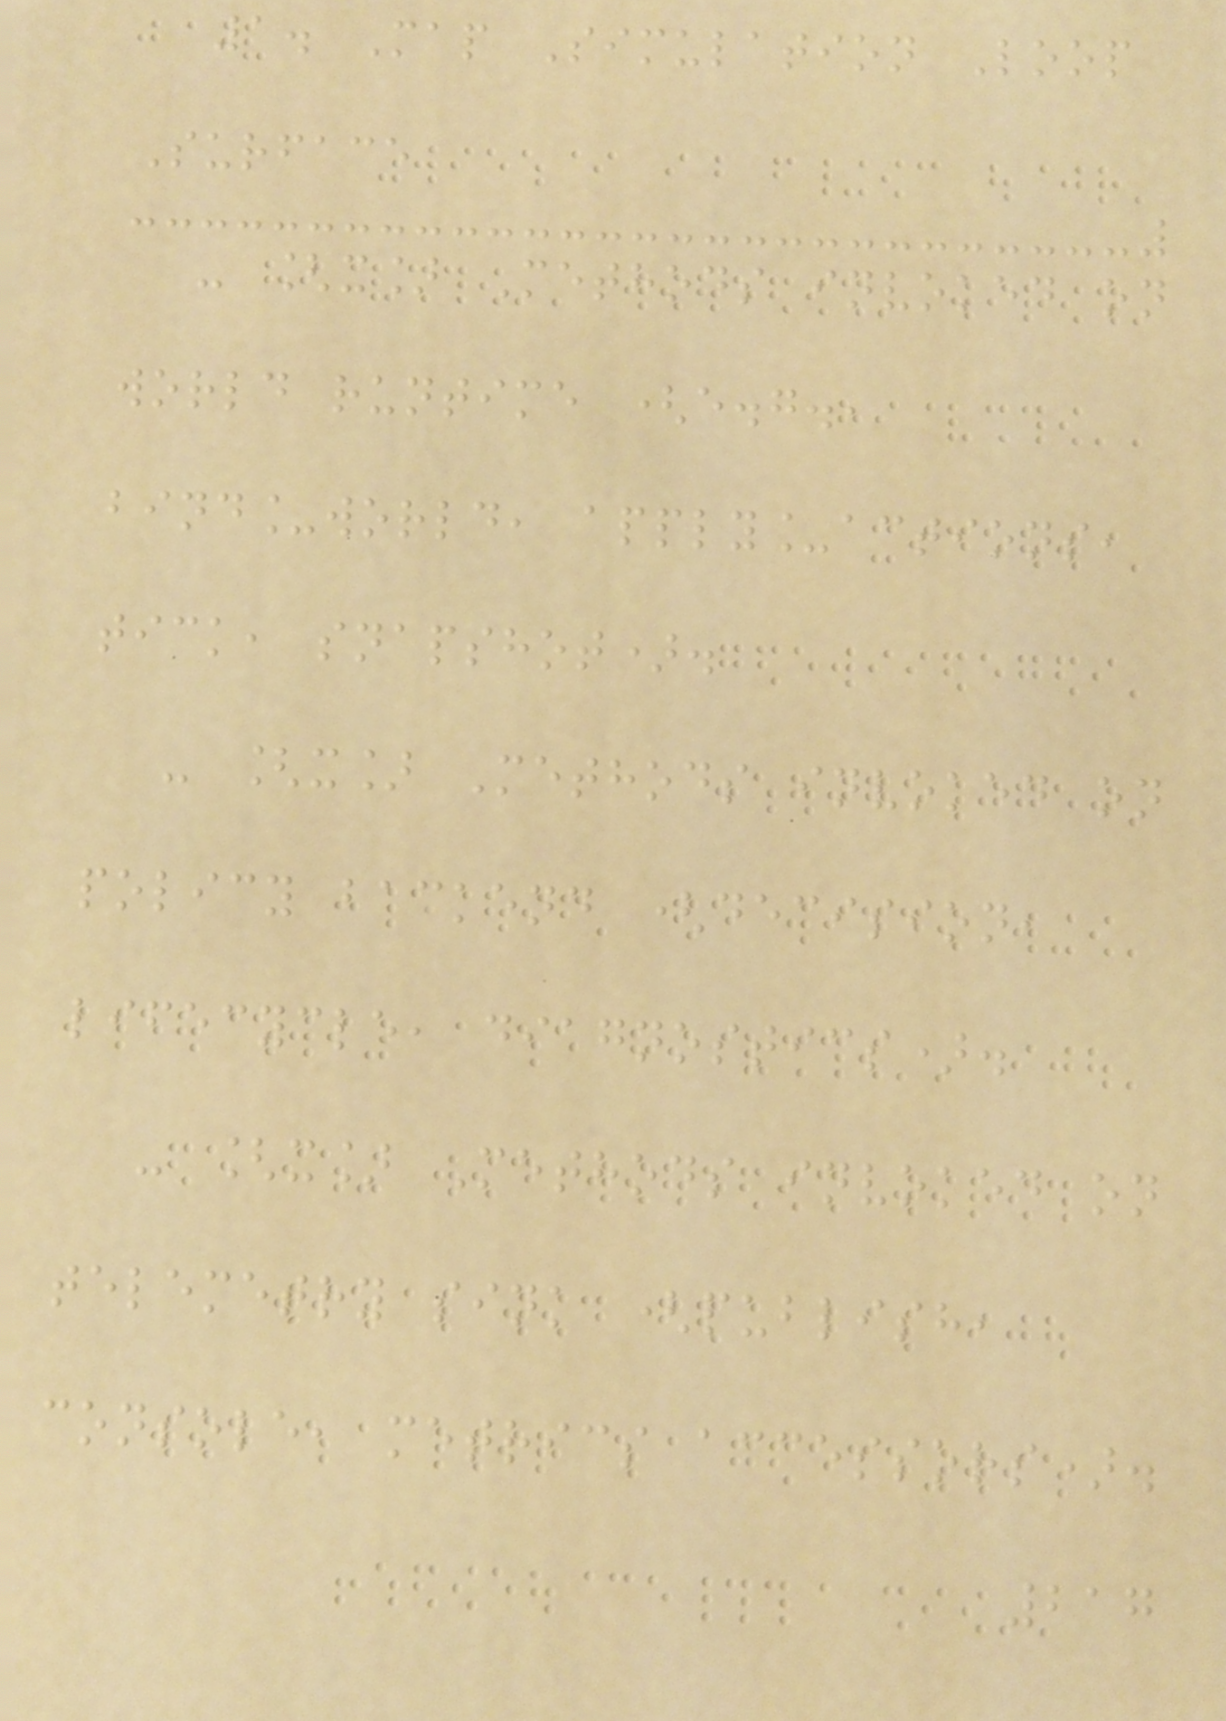1. Map Simulation Loop
Surface
- [x] Methods invoked on
world runtime (e.g.,
bind_world, apply_actions,
tick, snapshot).
- [x] Methods invoked on
policy backend (decision,
lifecycle, diagnostics).
- [x] Methods invoked on
telemetry sink (publish,
console, metrics accessors).
217
